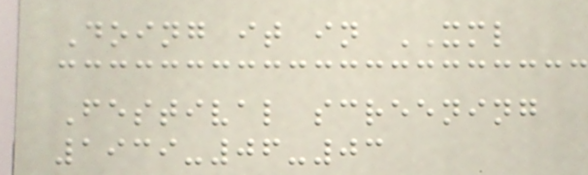Doing it in XML
Festival screening
1939-06-03
